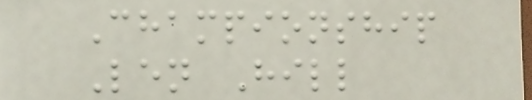Championship
Len Hill
